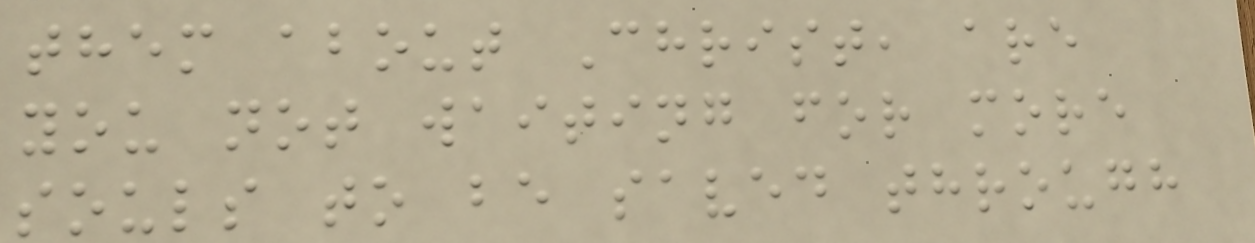them about Christ, are
you not waiting for more
souls to be saved through
